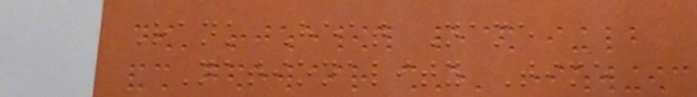Rank Heat Name
Nationality Time
